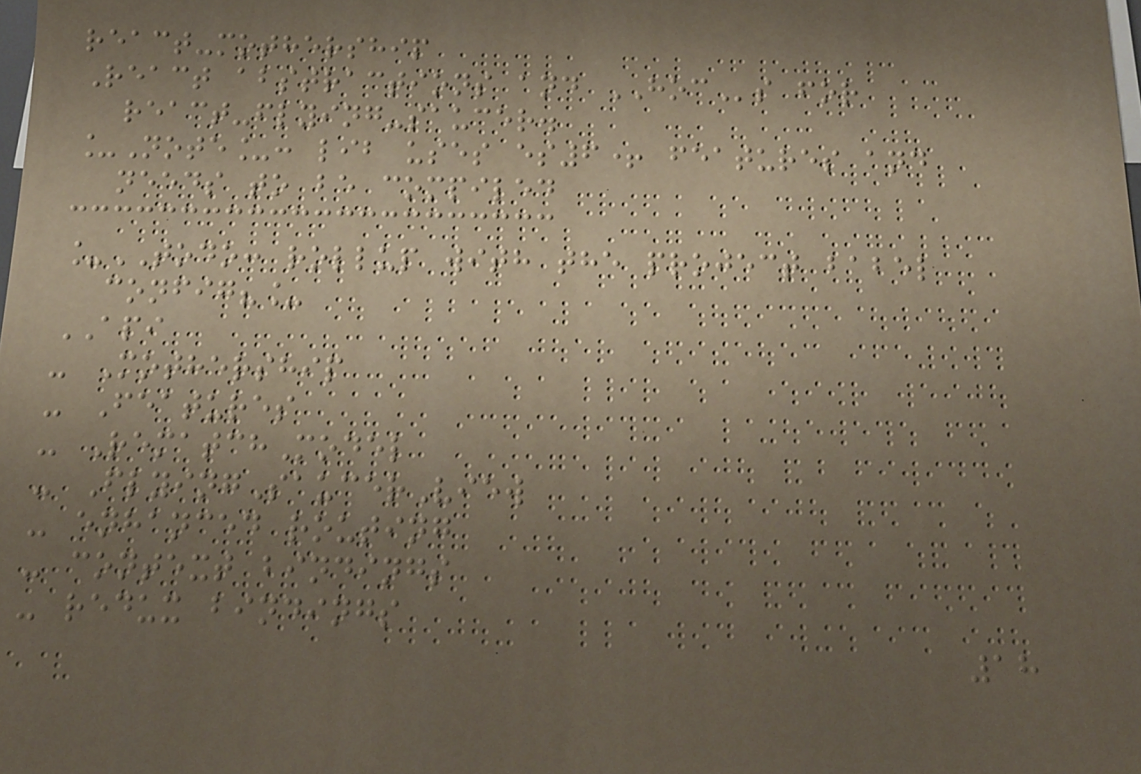react-mothership
React abstractions and HOCs for
react-flying-saucer.
_Note_: lib uses es6+ features and
needs to be compiled
_TODO: rollup with the project babel
config?_
API
- Mothership
- Features
- RematchModel
- FlyingSaucerView
- enhanced routing
- context bindings
- redux bindings
18
